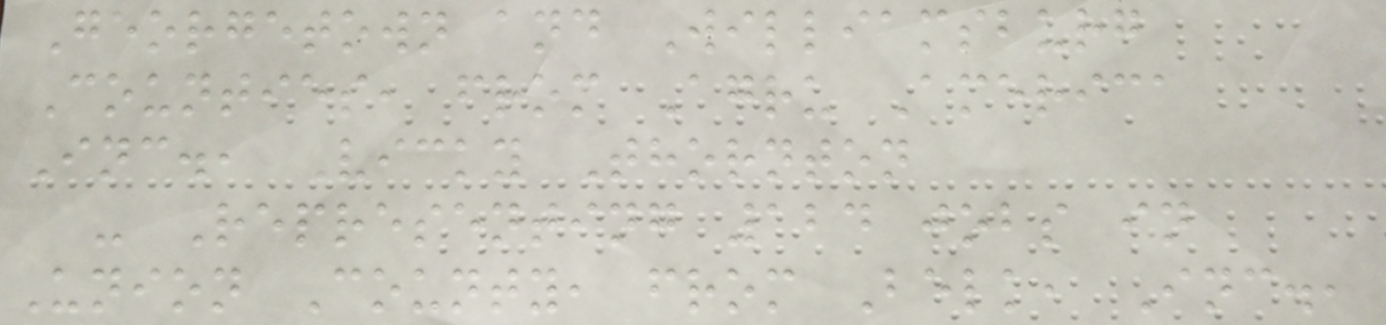Georgetown and Williamsburg
Counties, from Agru America
Inc., Vicky Thornton
- Representing 124 jobs in
Union County, from Belk, Inc.,
